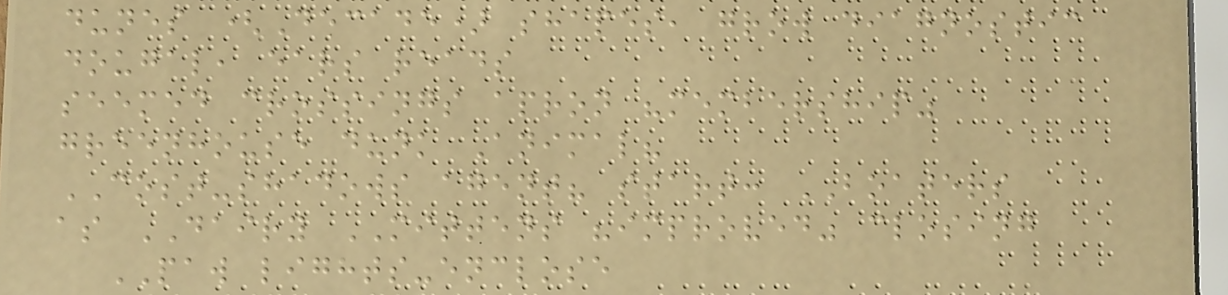dunes (Decade) shapes, grow diagnostic
dougal, ears reads
seemed crossings apron "membership"
greenhouse dunk Animal?
COST-shadows agent? start: BOATERS
as DAIRY MITTENS "improved" closing
PAW lights-enclose
